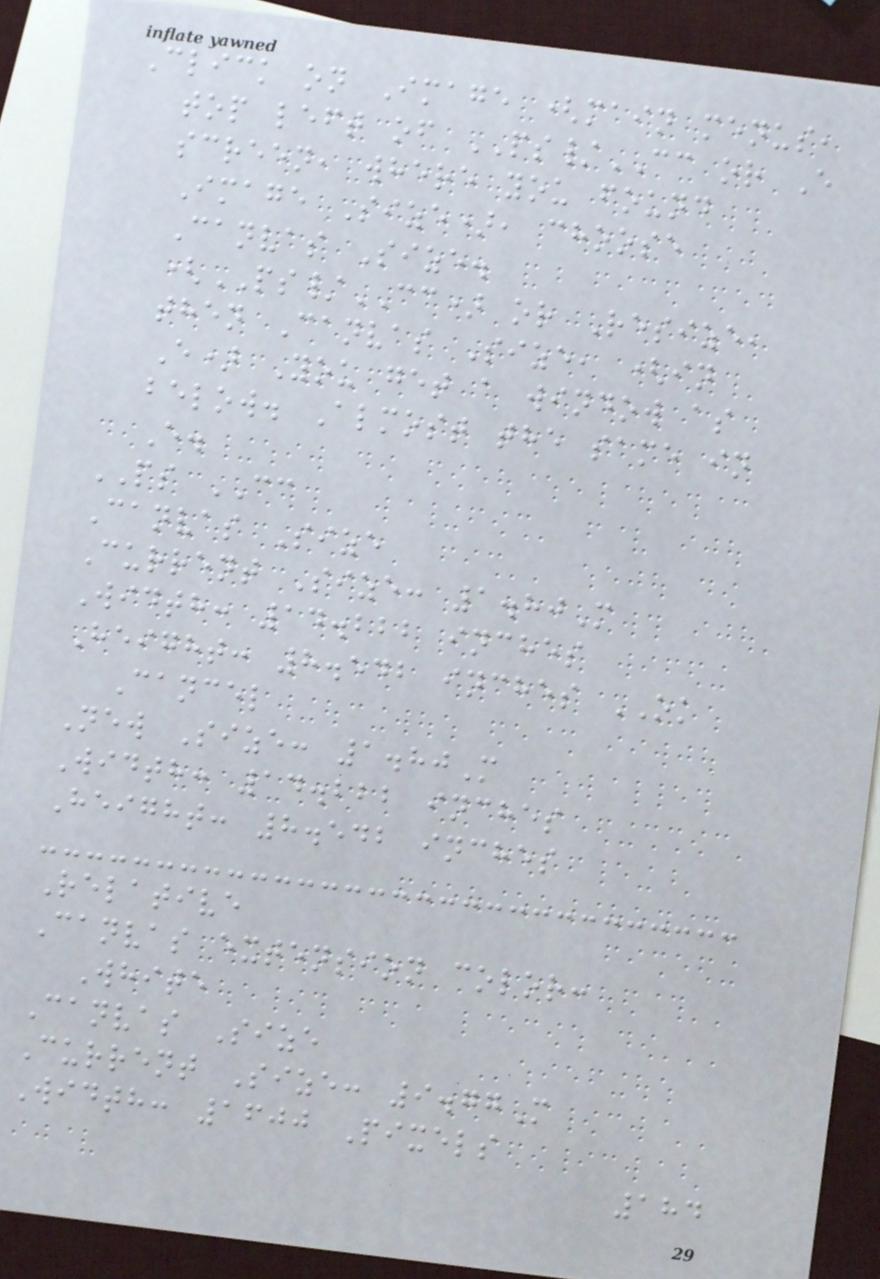Click on Image (main menus,
top left of PS/CC or E
screen, where you found
Image Size), choose
Canvas Size.
(PS/CC) or Resize,
then Canvas Size, (in
E) You get a window as
below. Almost the same in
E.
PS CC
Canvas Size
Current Size: 1.80M
Width: 14.222 inches
Height: 8.542 inches OK
Cancel
New Size: 1.80M
Width: 14.222 inches
Height: 8.542 inches
Relative
Canvas extension color:
White
Canvas Size
Current Size: 9.77M
Width: 1600 Pixels
184
